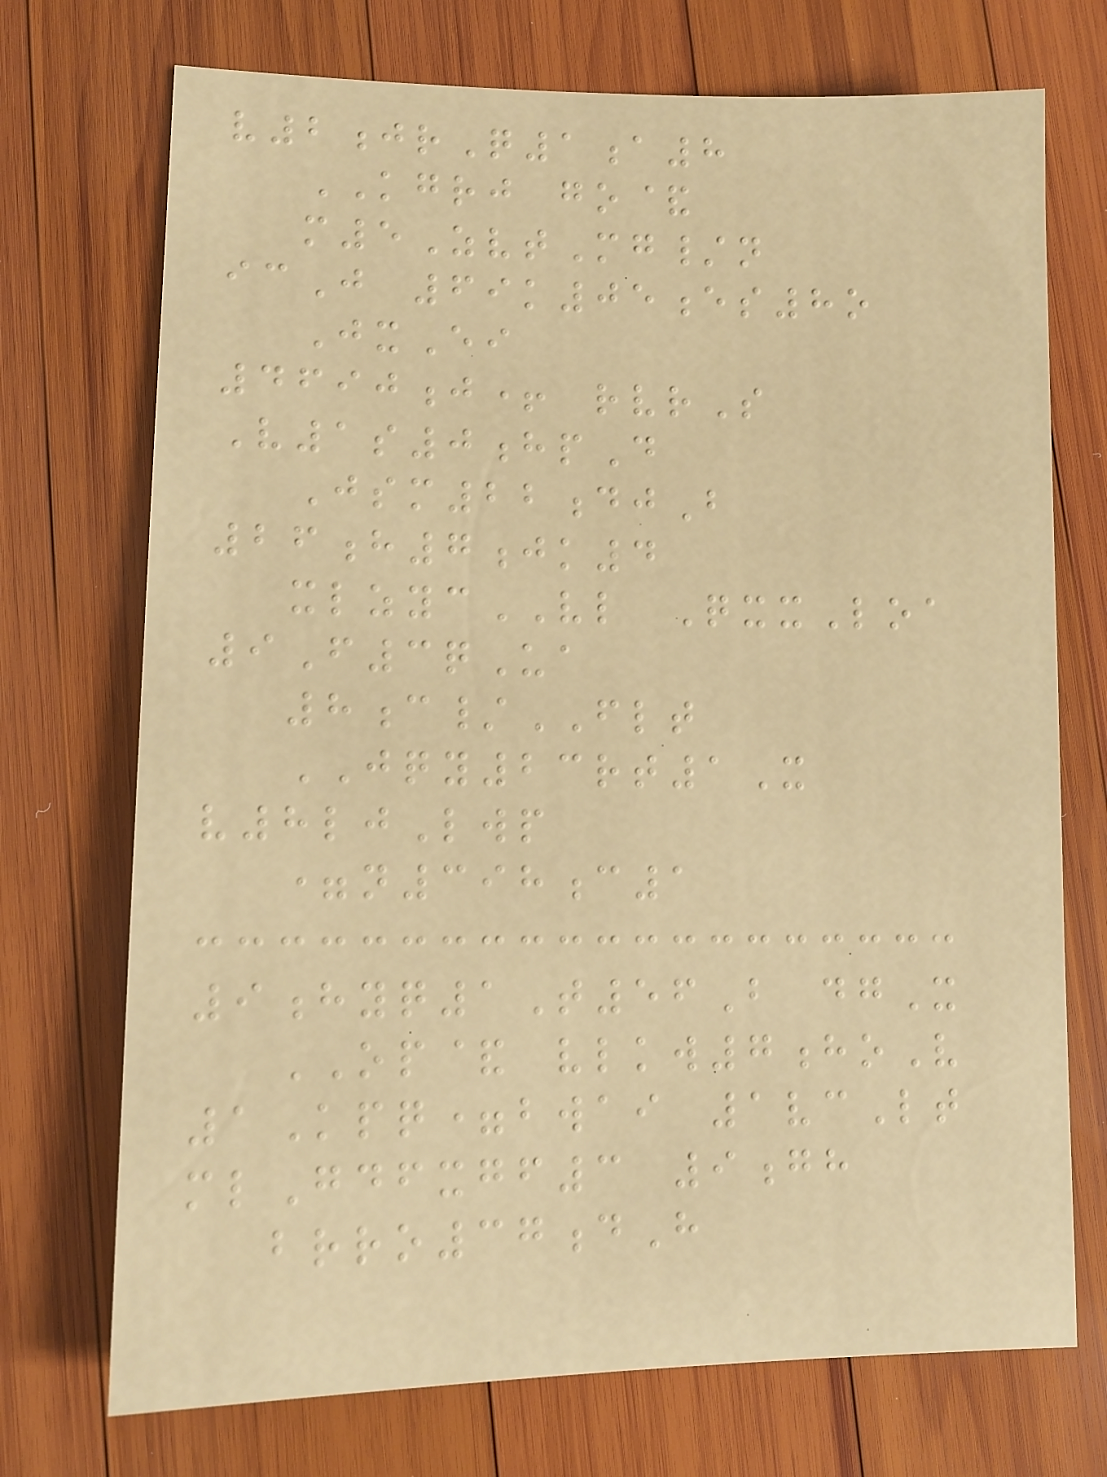v2jrQ1a8
KGRJ go&
m5ZvtMg/n
icJ 69k05es8o
JxEi
4690j+ rvrS
V1s0hpD
Jsm22djB
26h7jk4
xlzycVL QxxLoa
9F3qUa
8c/FLT
JQY23rt1X
v8ljLwp
=n398c1
9hyq1T56B dgX
OP& vlkw7hoV
1Kpq=bwai 1vcLt
mlGdfxgf3 9gh
brro37dH
